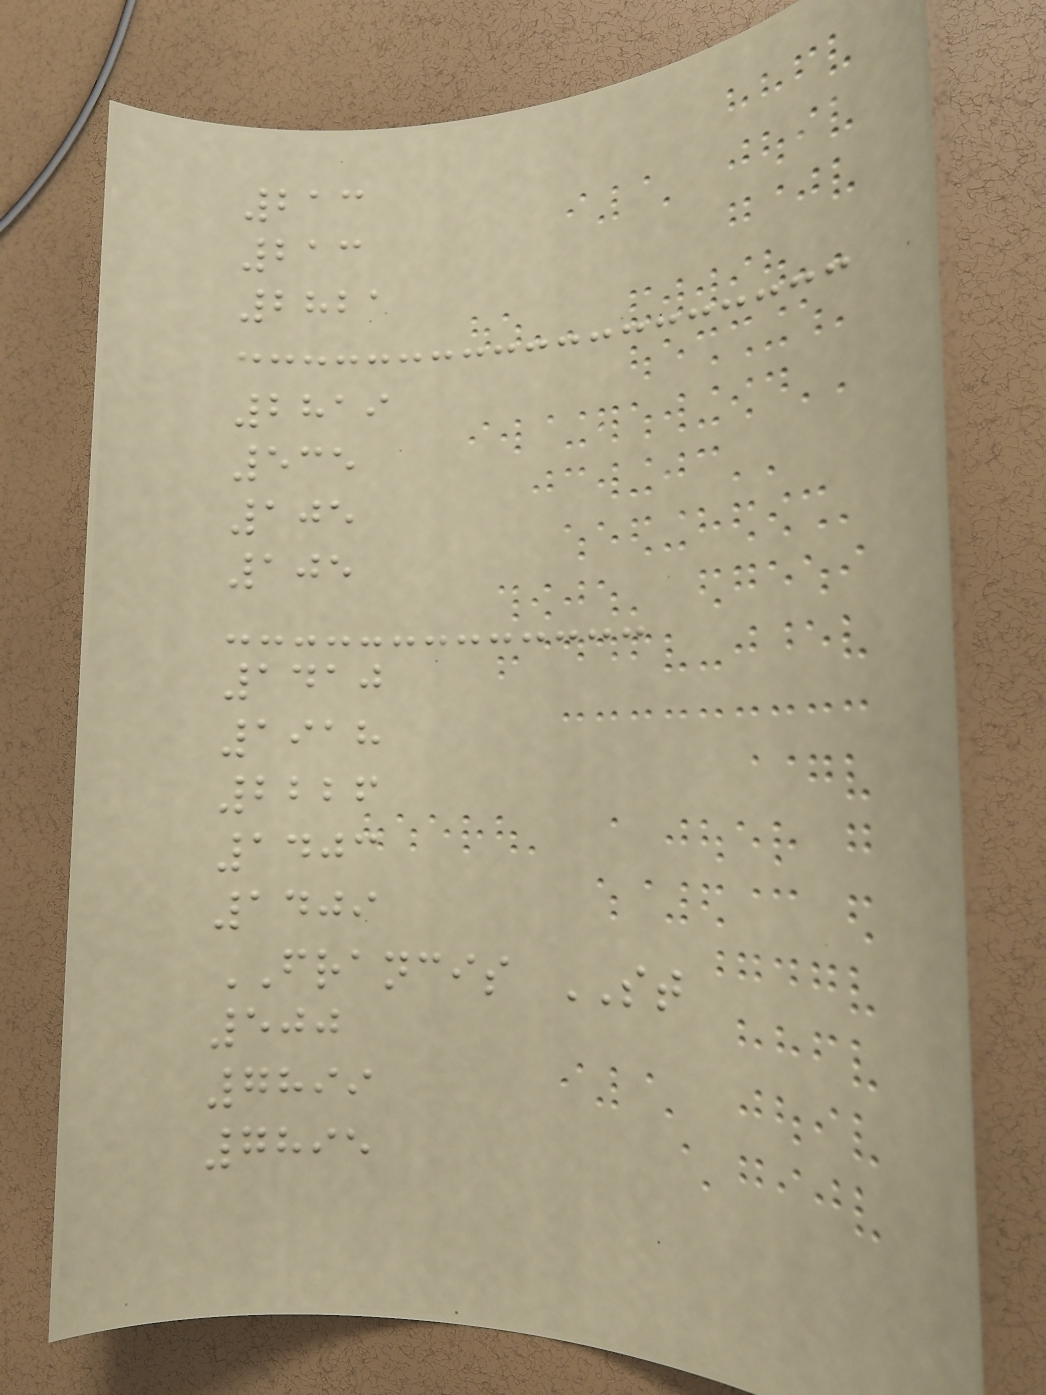213
213
2821
2819
535
105
105
1410
1918
2226
1403
1409
FRANCIS ST
500
7899
7895
